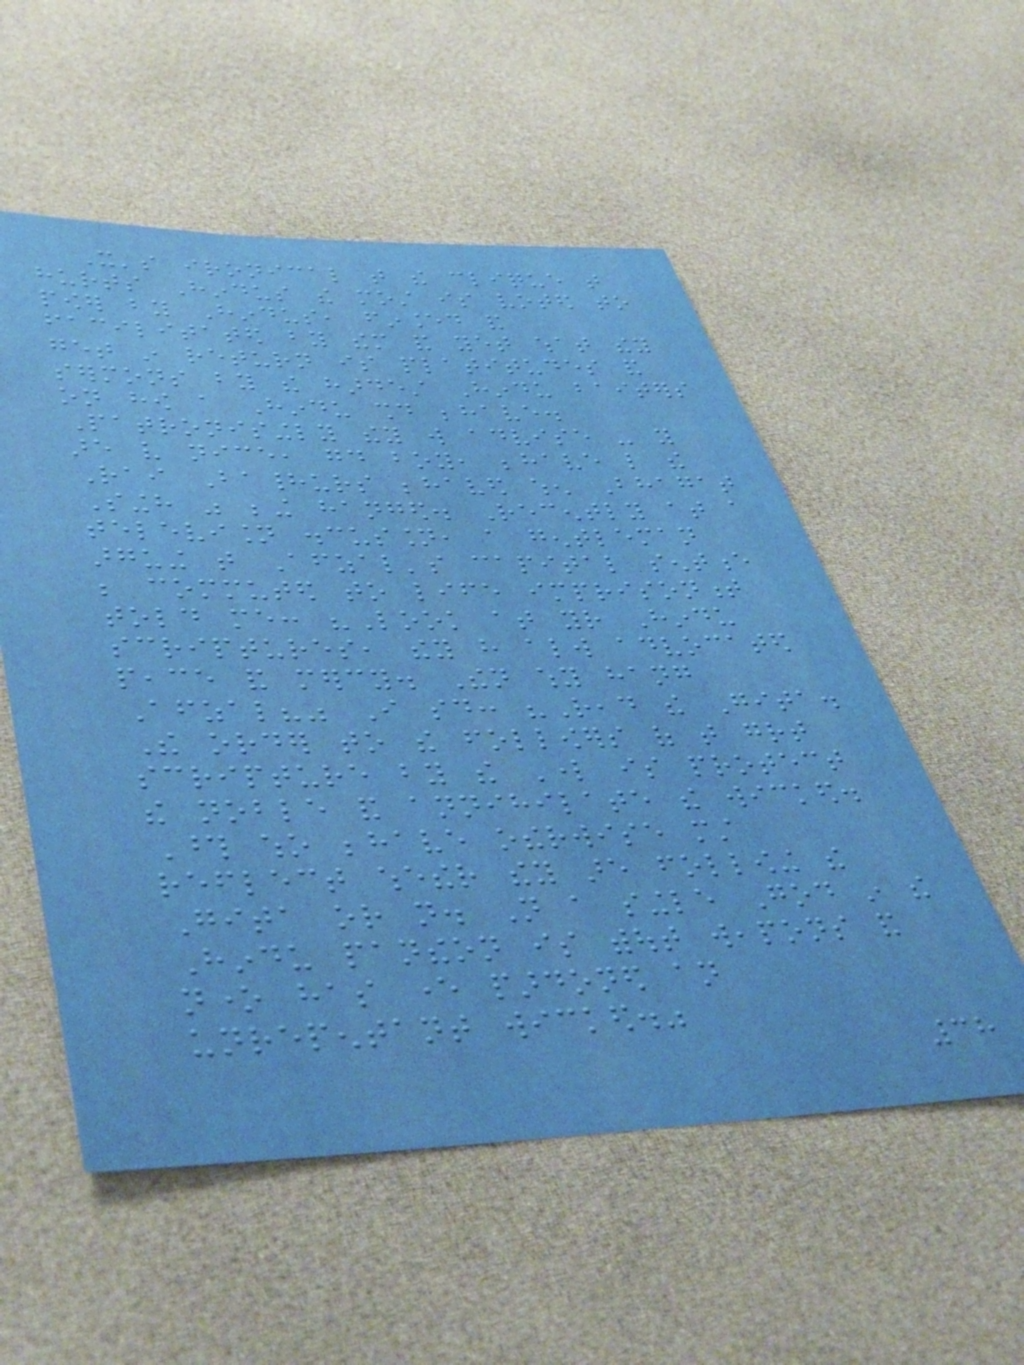It's ironical that the clique that
hurts Hindus the most is voted to
power by Hindus, financed and
facilitated by them and yet what they
get in return is platitudes and
sermons by the hardest Hindu baiters
on how a Hindu should behave.
Patronisingly they will advise - you
are very nice, good boy, behave like the
Rai Bahadurs behaved when Bhagat
Singh was being hanged. Recently at a
television discussion, a gentleman
arguing that Afzal's capital sentence
be commuted to life imprisonment
told me: "Look at your Hindu
scriptures, they have always advocated
peace and mercy. Then why hang
Afzal?" I said: "Read the Gita.
The order to the followers of that great
scripture by the Lord is protect
the noble and annihilate the wicked.
Those who behave otherwise must
reflect whether they are following the
Gita or not. Not a single God in the
Hindu pantheon is without weapons and
none has ever pardoned an
unrepentant wicked."
38
